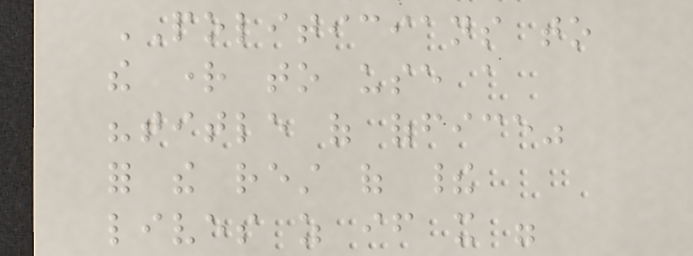POLITICIANS to
the right to use a
"title of office"
for the rest of their
lives as if it were
